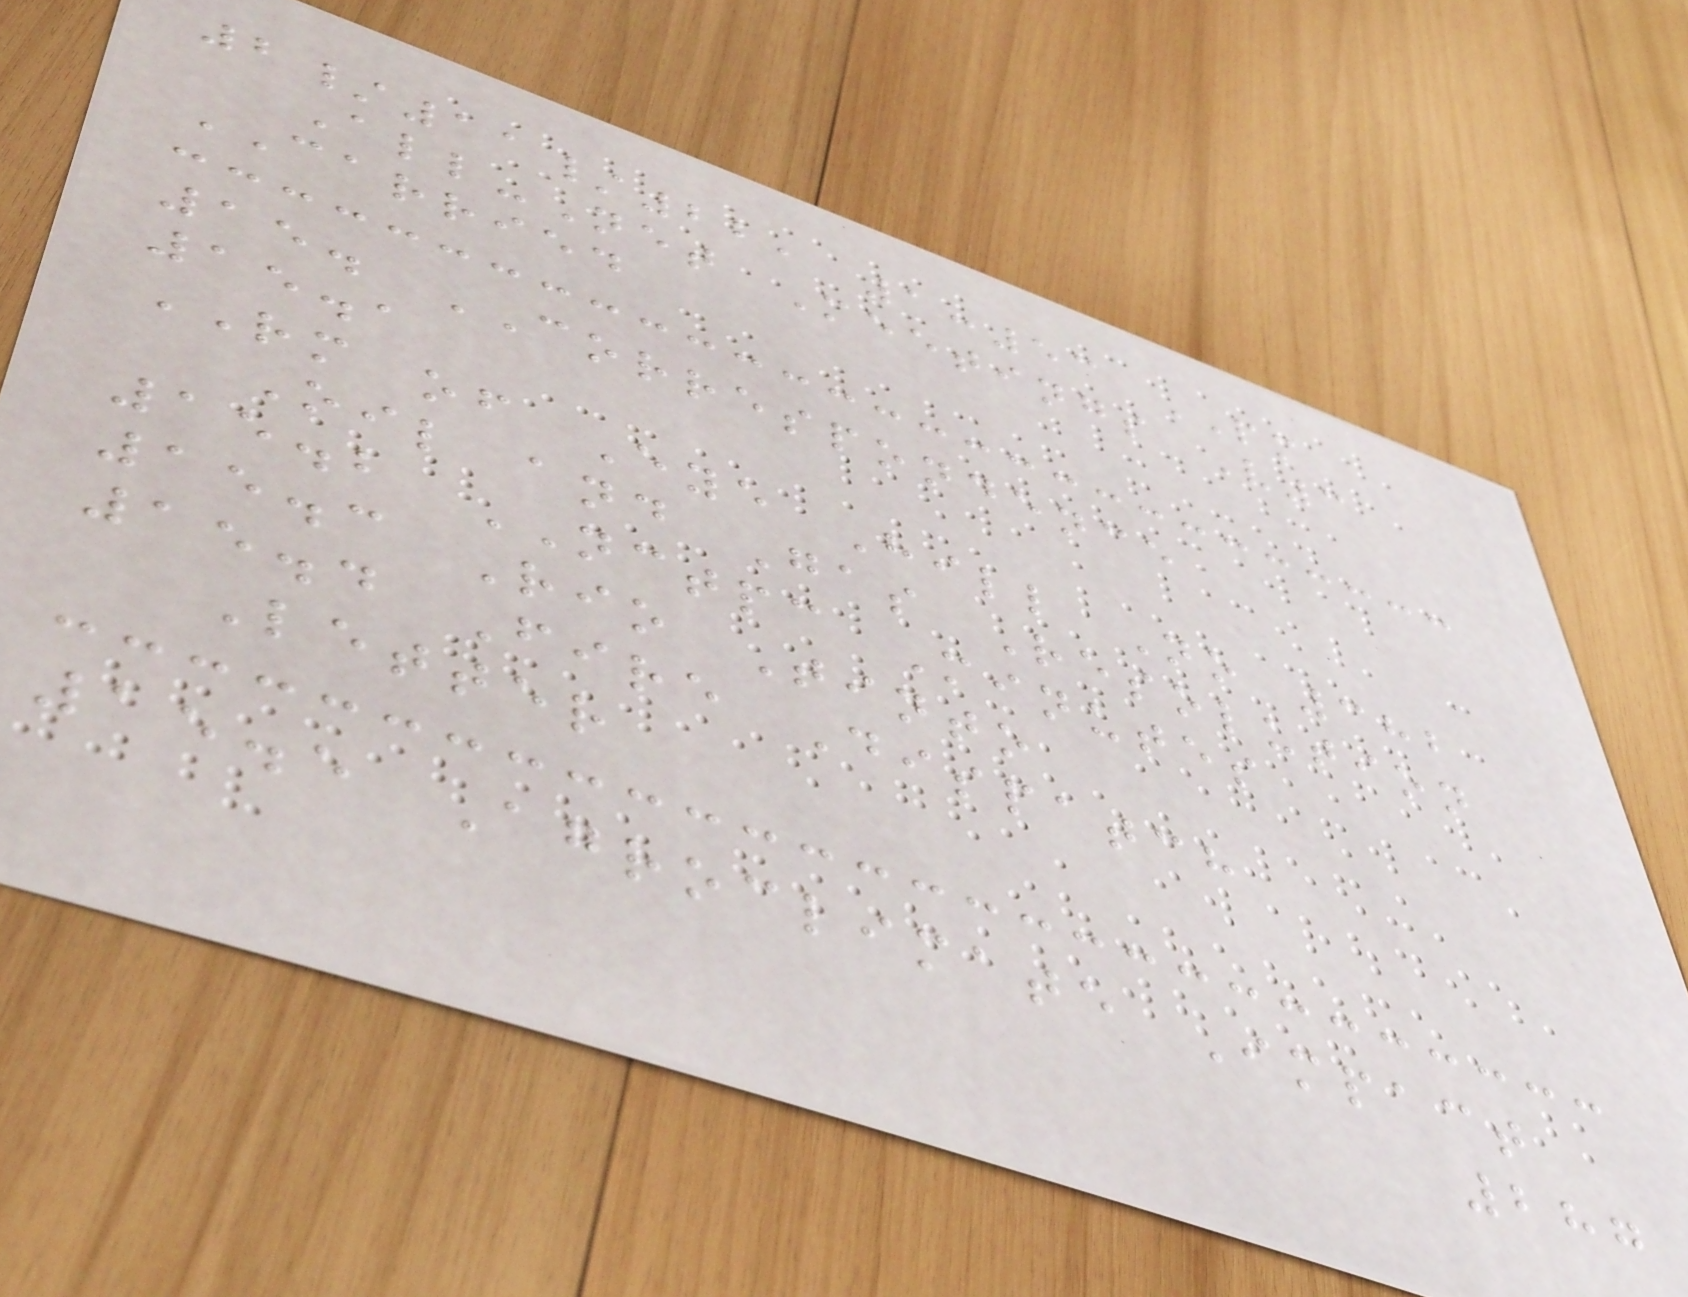2/11/22, 1:53 PM
All-Net Meetings V3
CARRIED
15. CORRESPONDENCE
15.1
RM of Eye Hill No 382
Oil and Gas Resolution
15.2 NCTPC Minutes
15.3 Rio Tinto
15.4 Fire Dispatch
Letter
15.5 Agroclimate Impact
287
